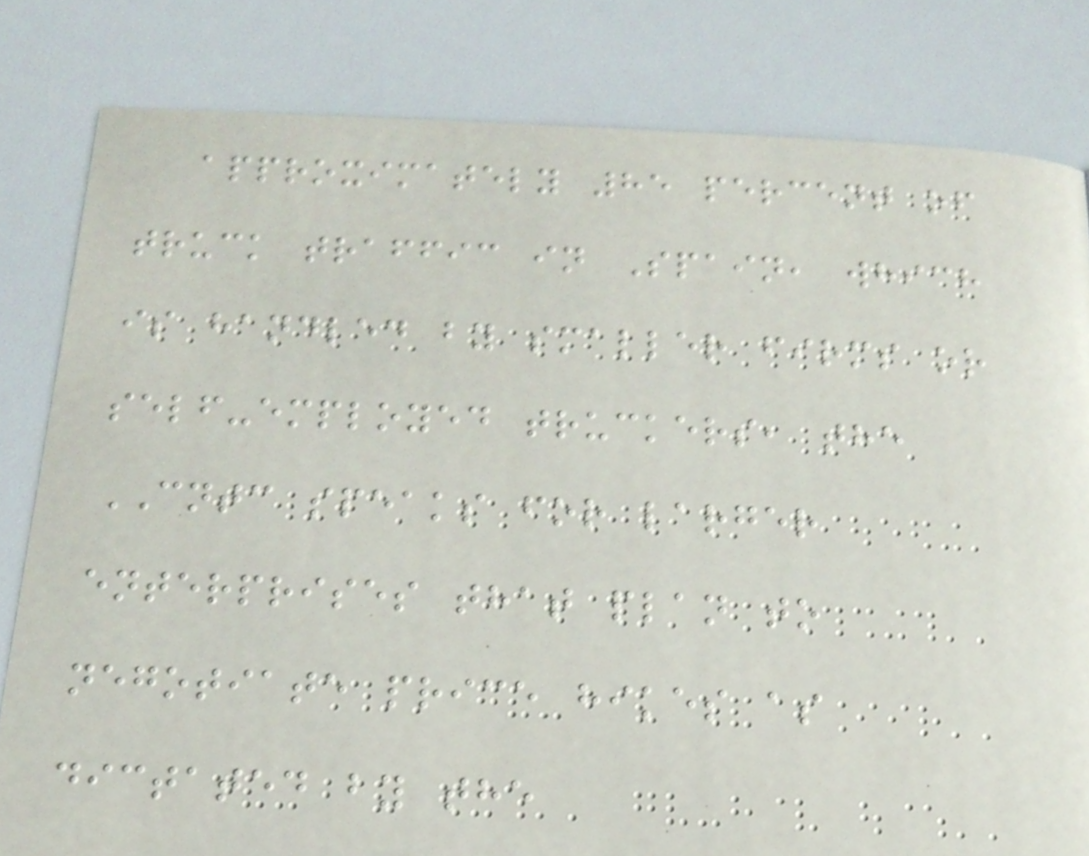approximately 85 percent of
truck traffic in Spain, which
is handled by smaller firms or
self-employed truckers, the
CNTC speaks for larger
enterprises that plan to
negotiate price hikes as
dictated by the
